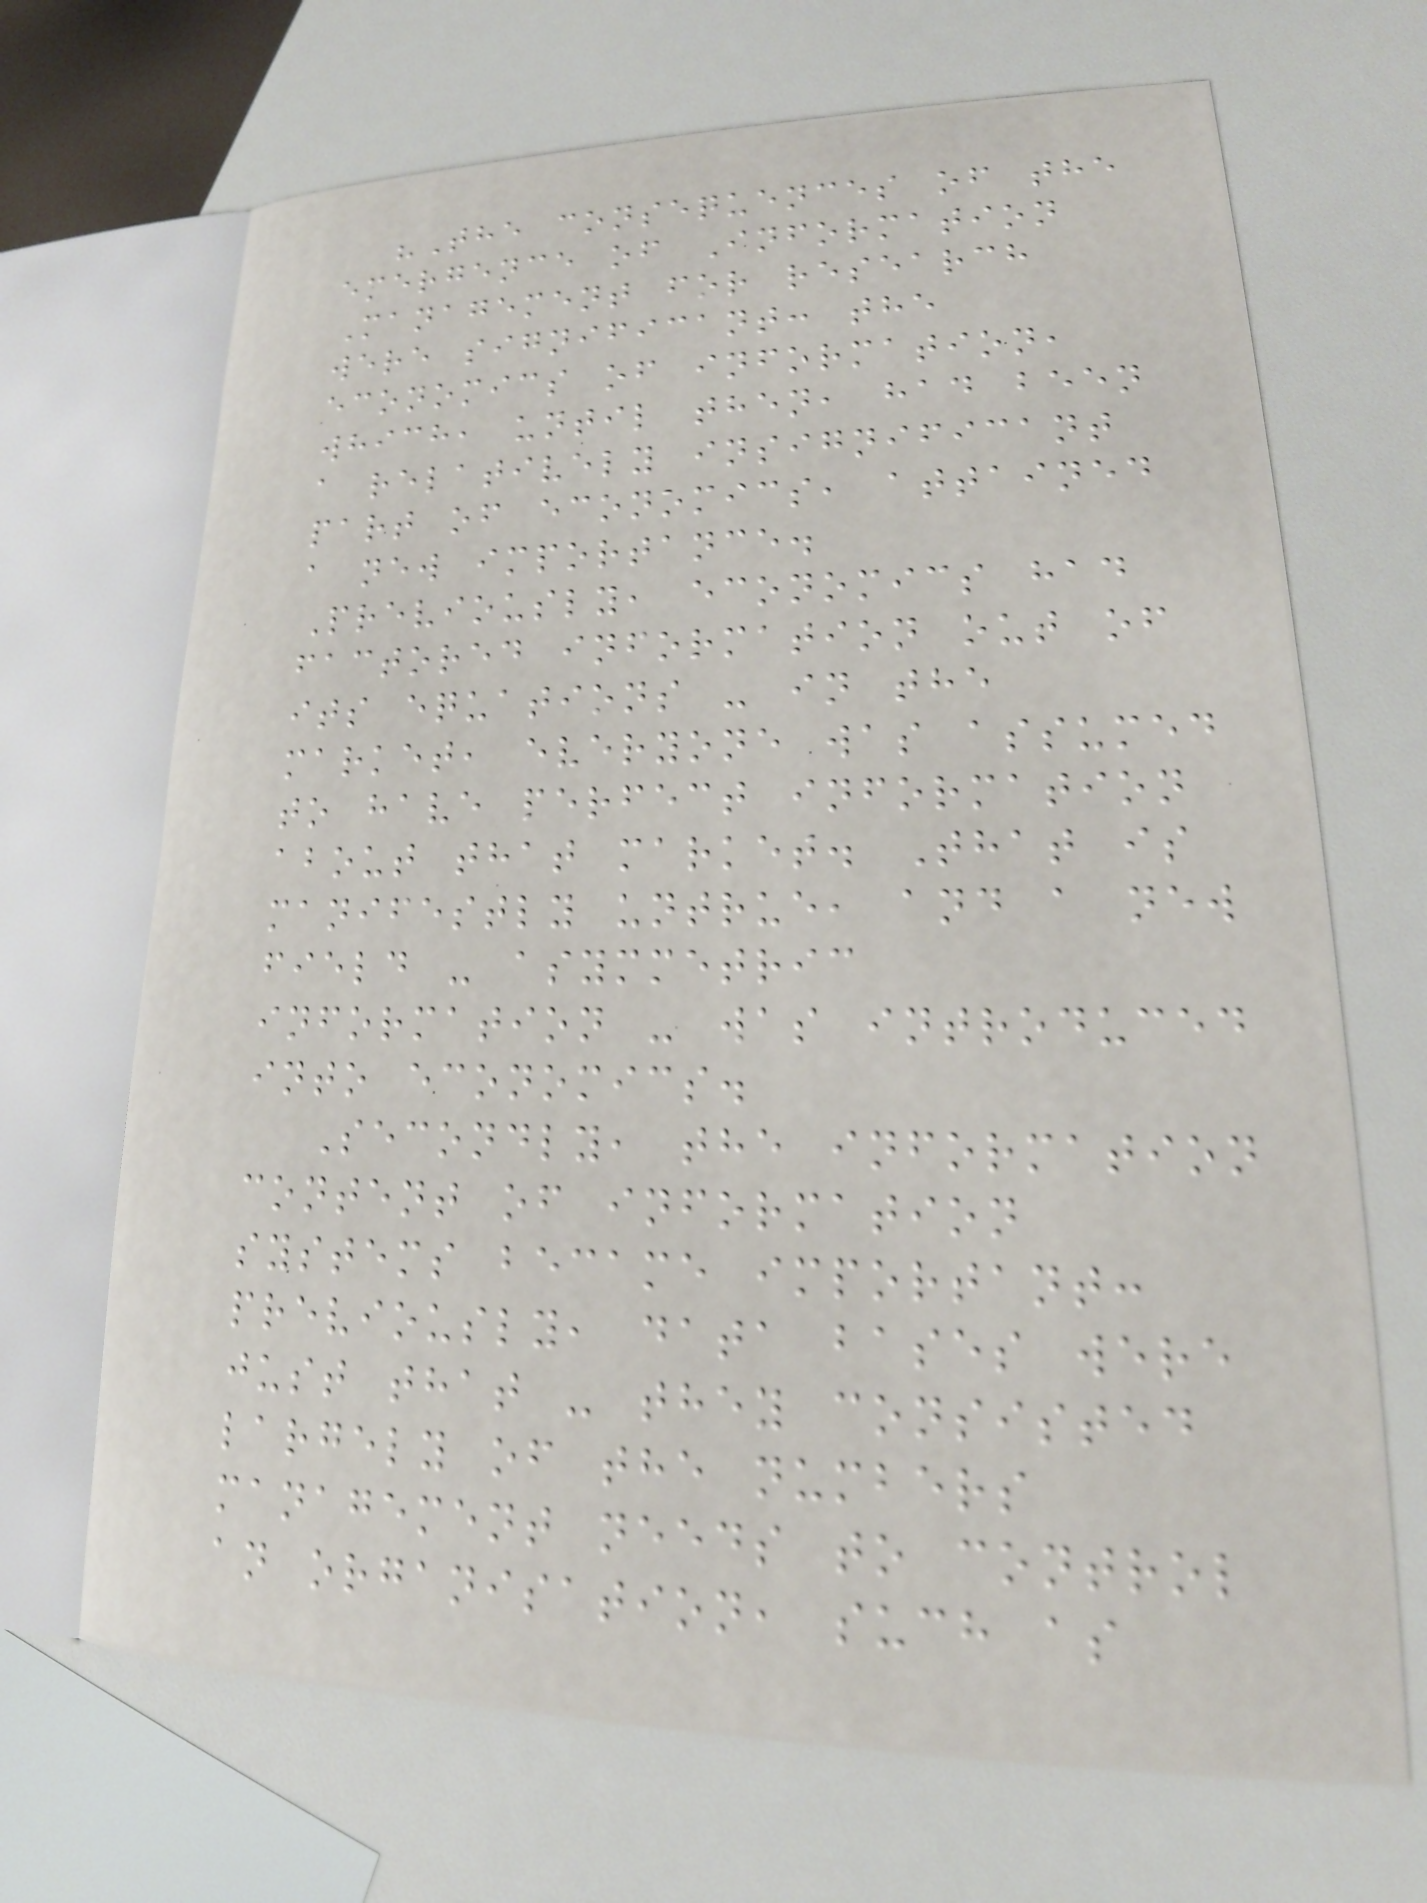"The consequences of the
emergence of Information
Management for research
were significant: the
economics of information,
which, until then, had been
a relatively insignificant
part of economics, attained
a new importance.
Previously, economics had
factored information out of
its equations - in the
market, everyone was assumed
to have perfect information
about that market. That is
manifestly untrue, and a new
field - asymmetric
information - was introduced
into economics.
Secondly, the information
content of information
systems became important:
previously, data bases were
just that - they consisted
largely of the numbers
management needs to control
an organisation, such as
